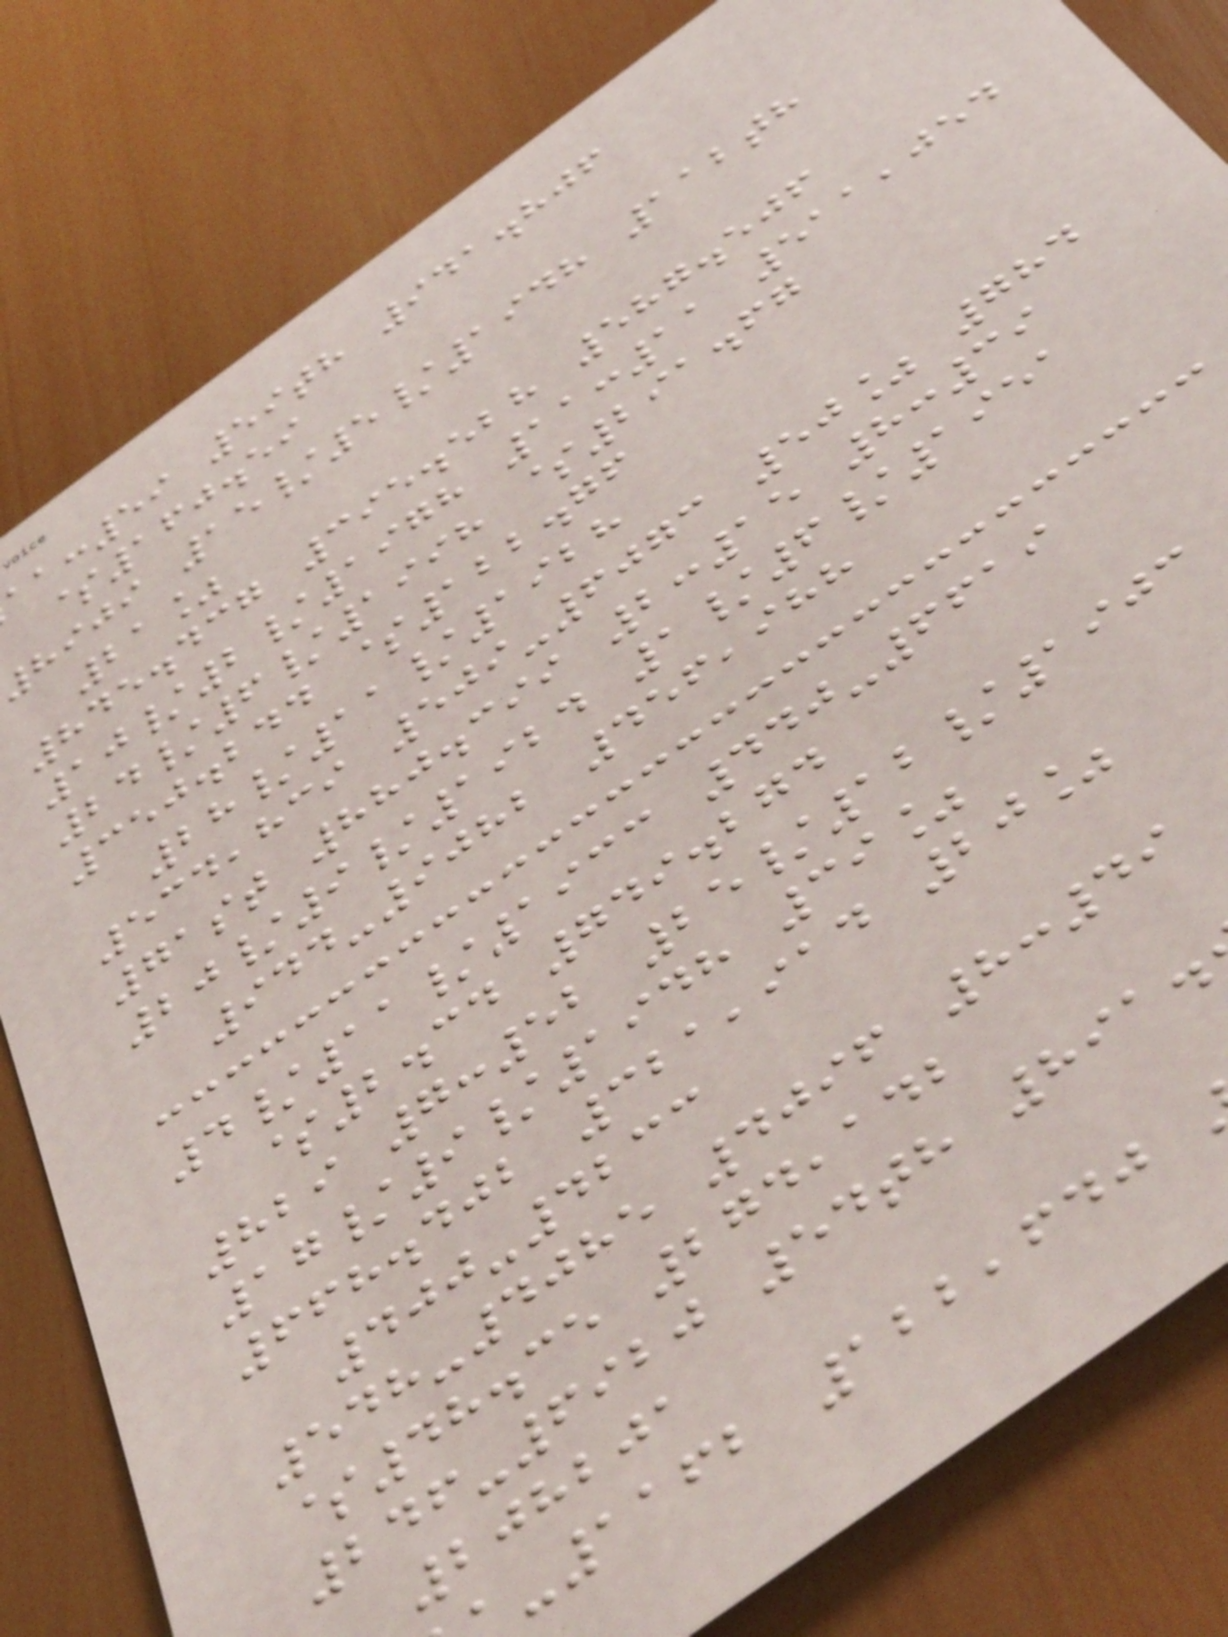:59 59th 941.806
$160.59
8909 15/5/1948 112th
21%
845.437 395.528 587.506
10/2/1978 11:11 511,054
24/6/1998 $291.67
350.244 $122.76
28/11/1928
534,839 509-6073 50% 784
71st 880.399 2:15 8:39
20/9/1924 1/6/1951
944-9082 456,988
4/11/1933 440-6619
$2.34 749.274
829 7:52 25/12/1903
17/9/1948 39%
668.402 321,914 20%
400-4233
548-4085 4096 8:49
$48.35 274,142
246-6920 54th 891.
208201
-1162 122,640
